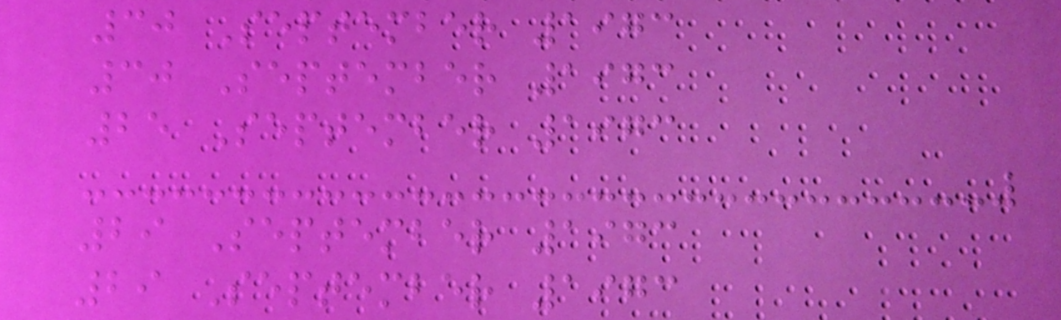30 September 1973
30 September 1973
25 September 1973
29 September 1973
29 September 1973
